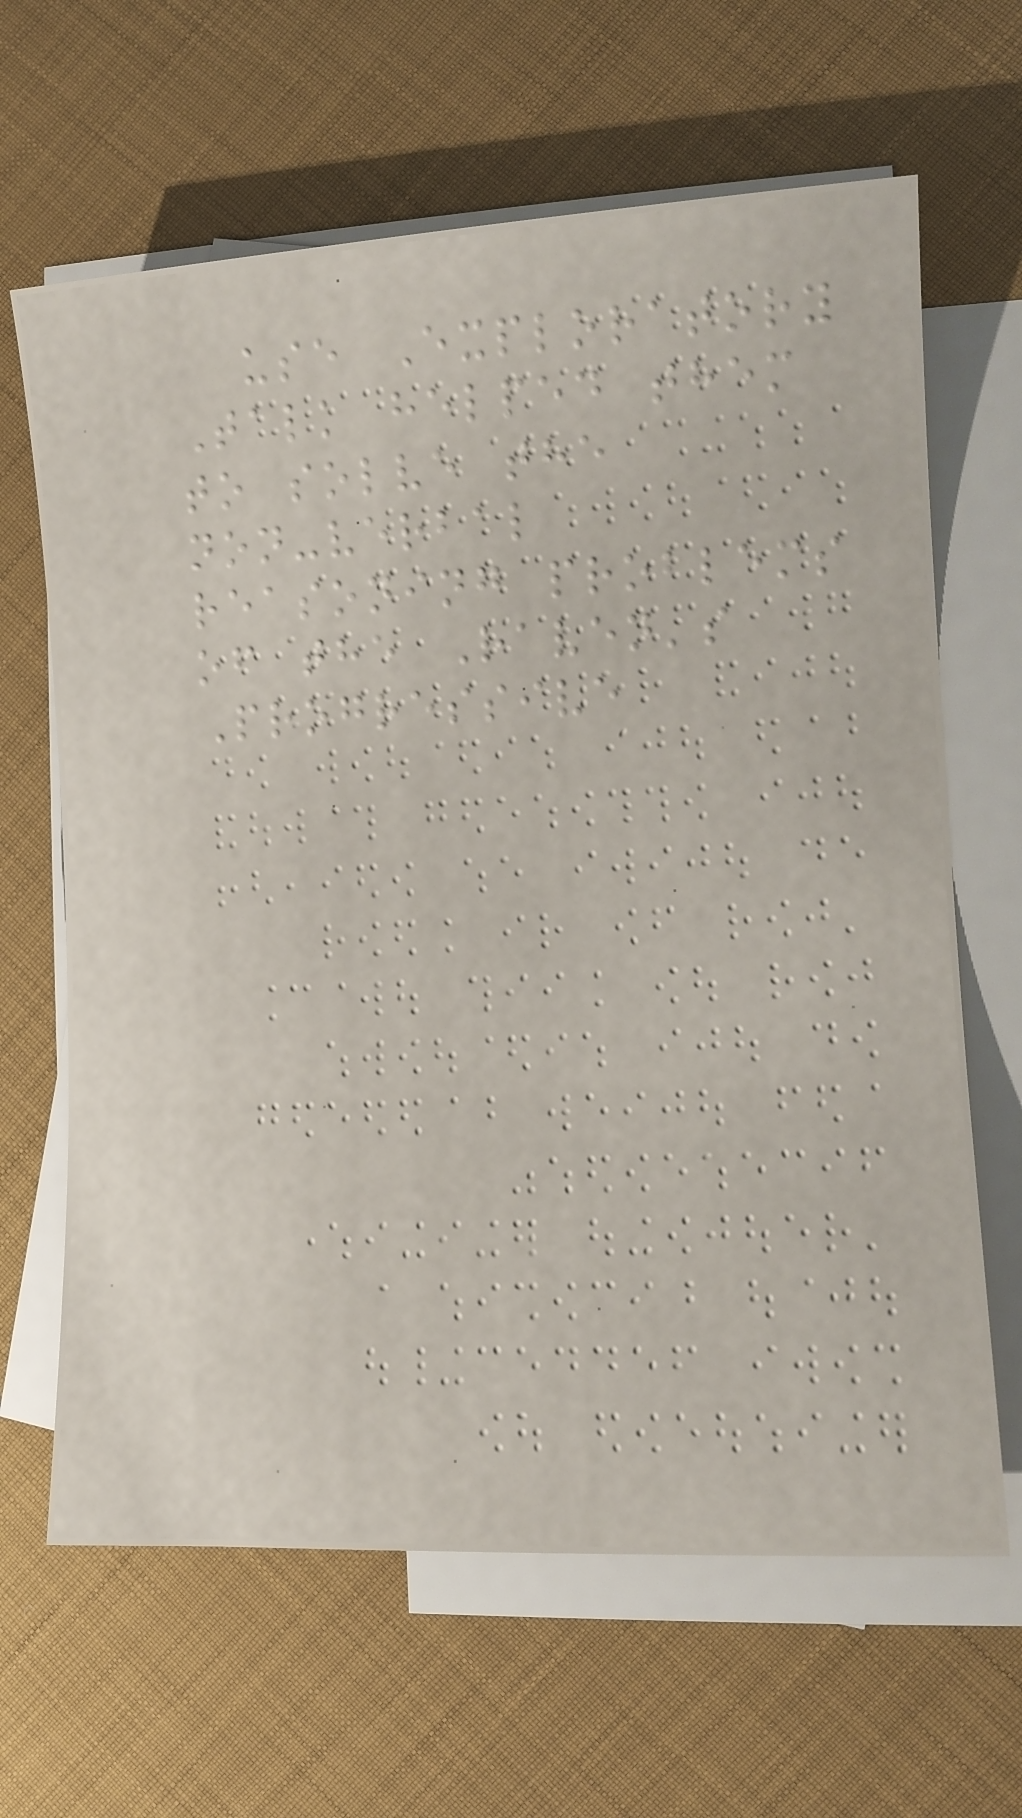use Exploratory
Talk helped them
to solve the
non-verbal
reasoning problems
of the Raven's
Progressive
